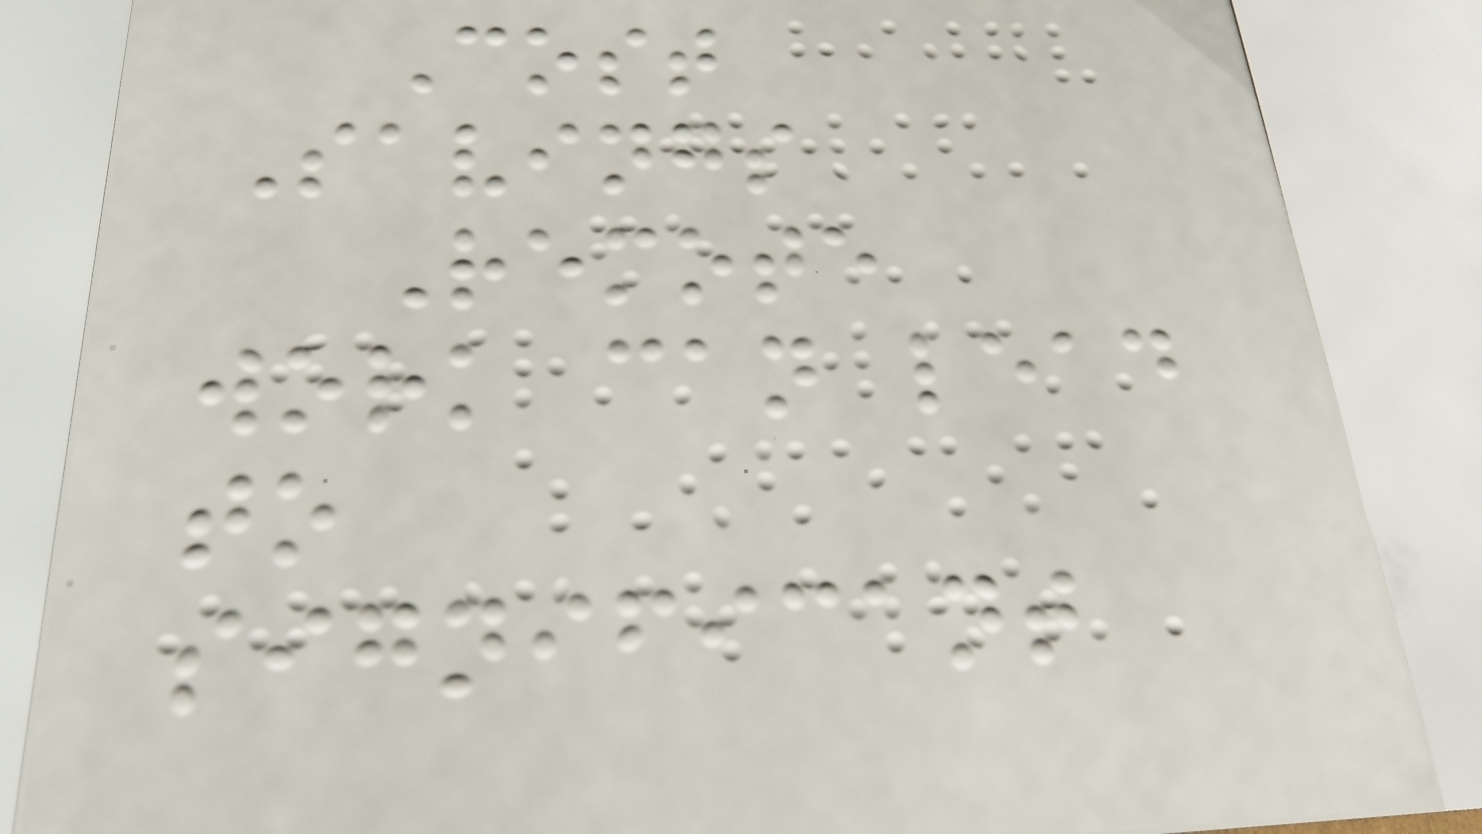Cost
Savings
Remote
work can lead
to
significant
